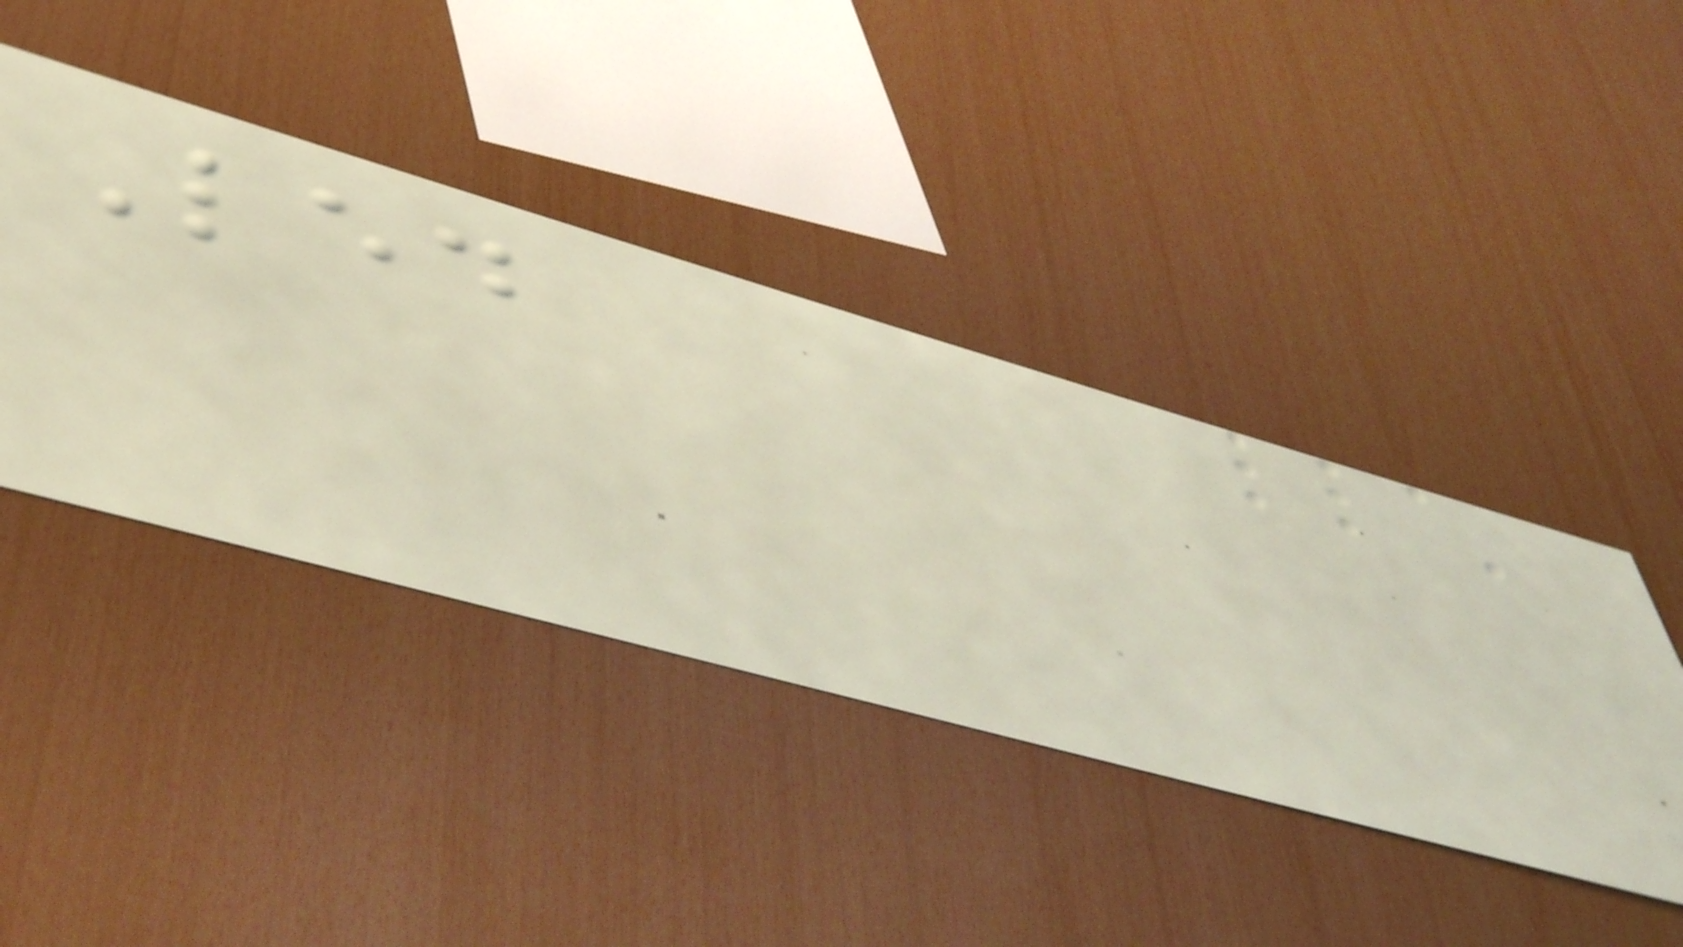Led
